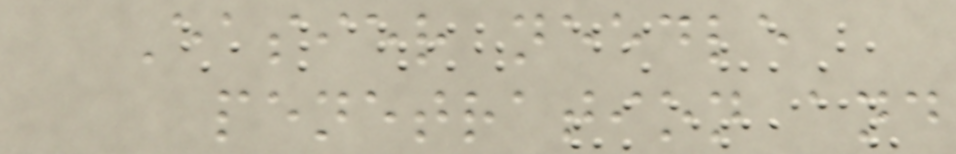Easier needle
penetration and
